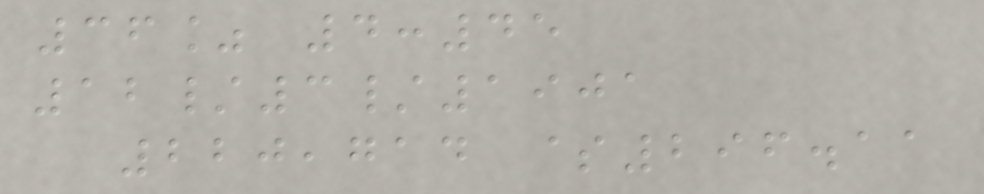36% 4:45
12/3/1901
220,714 $296.11
